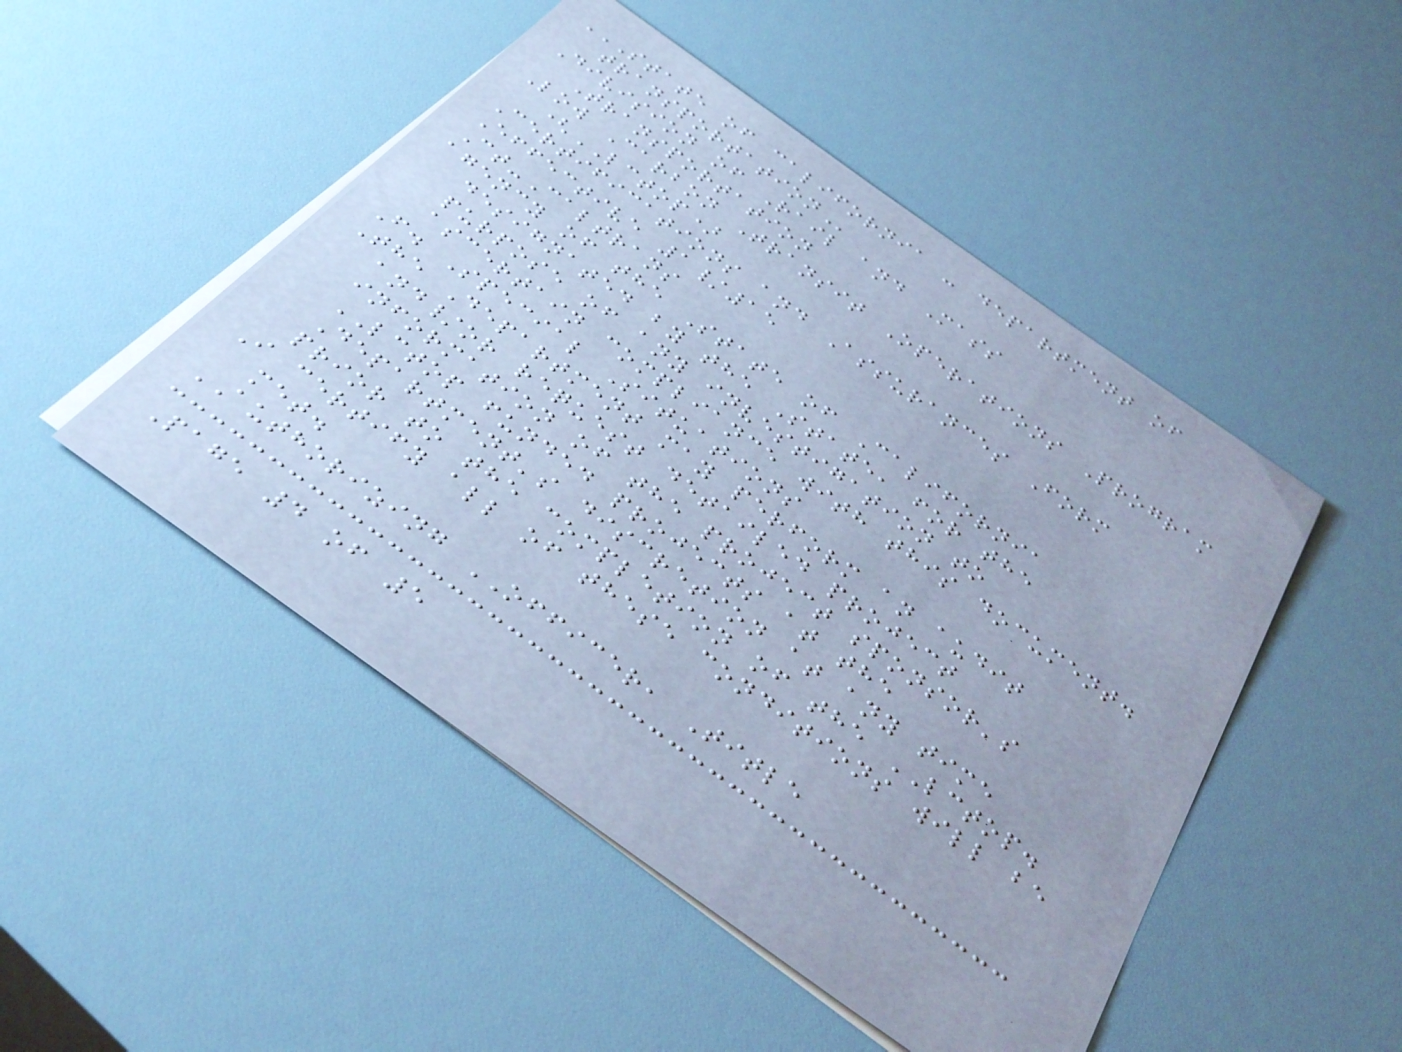STATE OF CALIFORNIA - DEPARTMENT OF
TRANSPORTATION
Division of Rail and Mass
Transportation
Low Carbon Transit Operations Program
(LCTOP)
Certifications and Assurances Form
Effective 1/15
Ct-Caltrans
agency of the State of California
designated by the State, for the
purpose of any investigation to
ascertain compliance with this document.
F. Special Situations
The Department may perform an audit
and/or request detailed project
information of the project sponsor's
LCTOP funded projects at the
Department's discretion at any time
prior to the completion of the LCTOP.
I certify all of these conditions will be
met.
AUTHORIZING OFFICER, Title
Page 4 of 5
